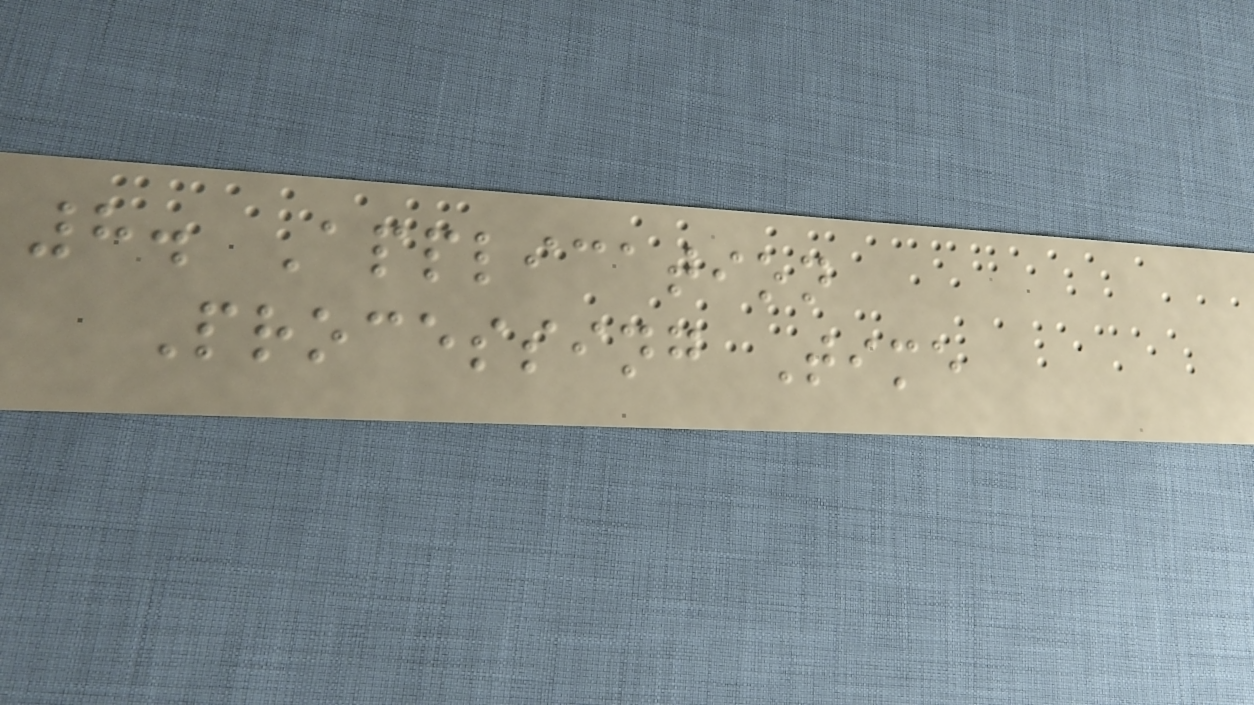8. Application
Processing Time
